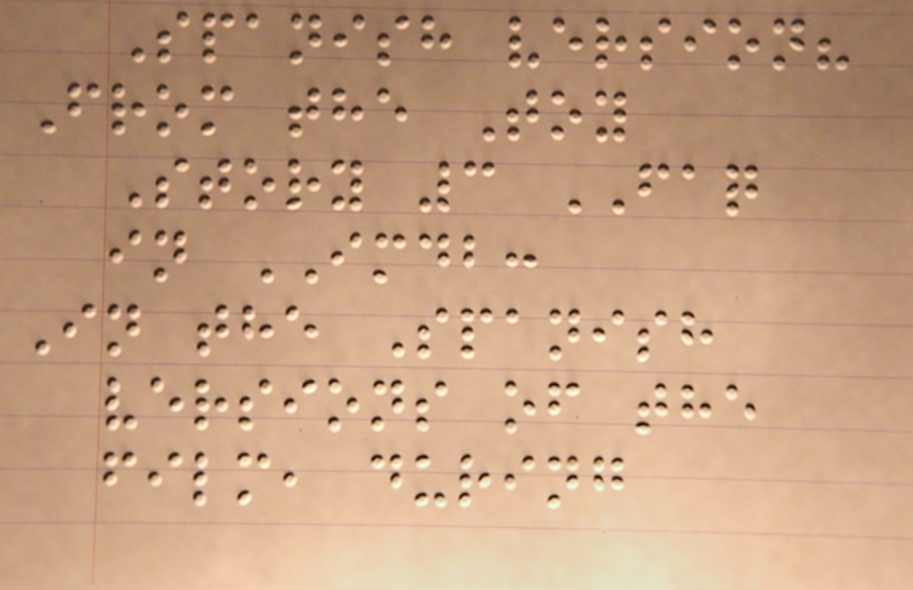Spanish version?
From the Toy
Story 3 FAQ
in IMDB:
In the Spanish
versions of the
film, during
